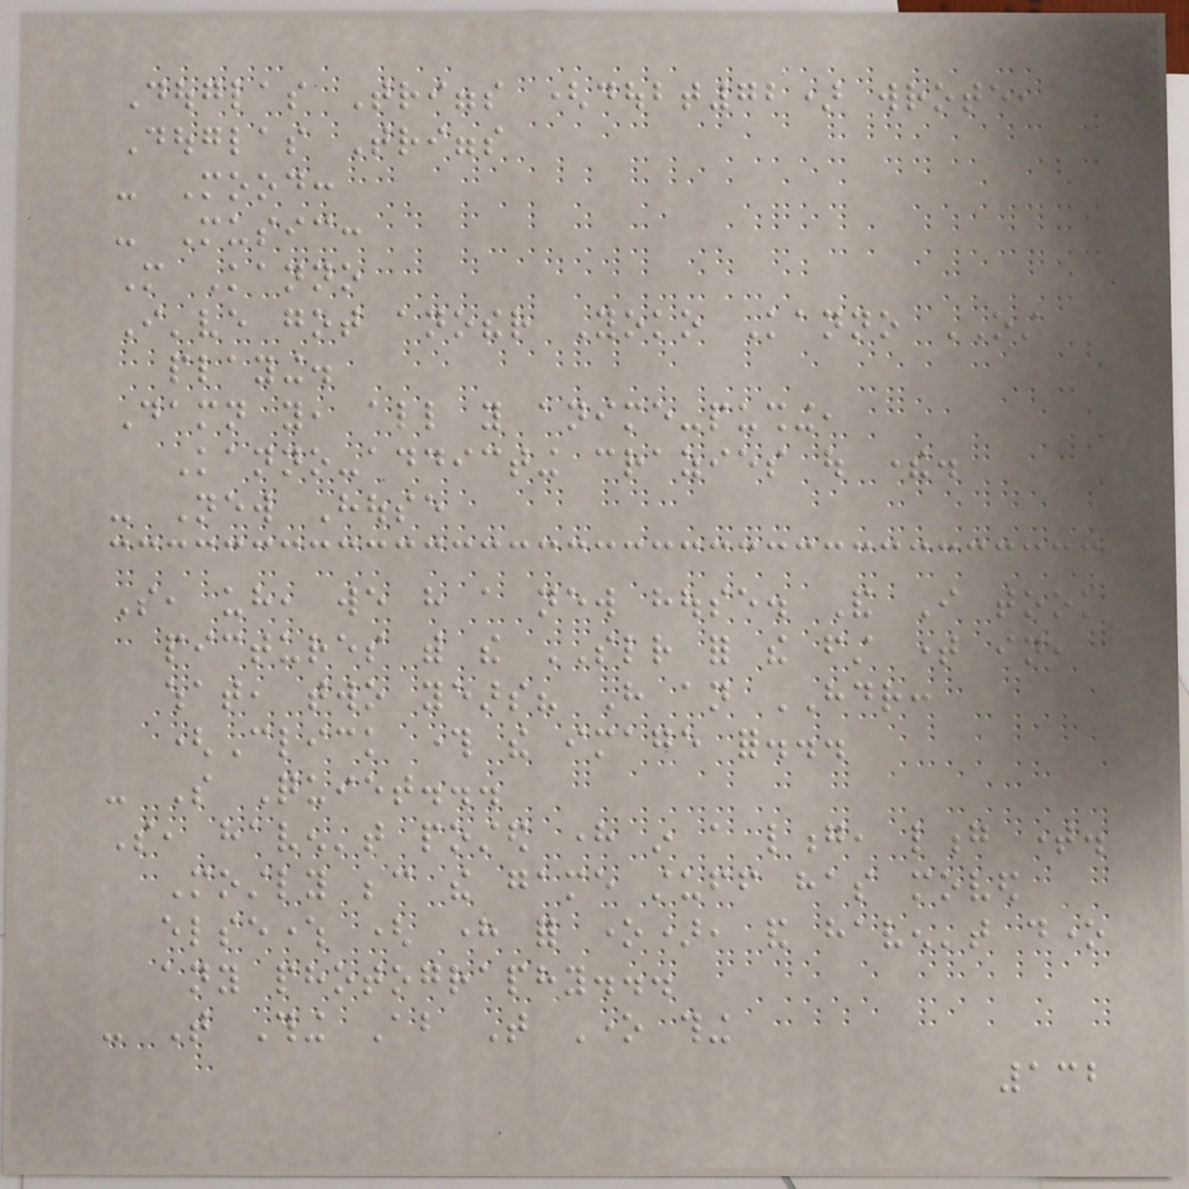Douglas Triggs (doubt72) wrote,
Douglas Triggs
- Mood:
- Music:
More Kanno
I've got another Yoko Kanno OST
playing.
Damn you, all you anime-pushing,
Kanno-addicting crazies out there.
- New House
So, uh, we have a new house. And I took
pictures with the SLR for the first time in,
what, two years? Have an HDR:
(Click through the image for...
- So Quiet...
So, haven't posted here in a long, long time.
Mostly because the game stuff has moved
elsewhere ( here for one), and haven't done
any photography...
- That Thing About That One thing
132
